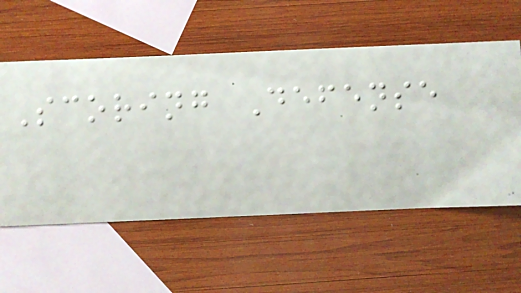Scoring Defense
